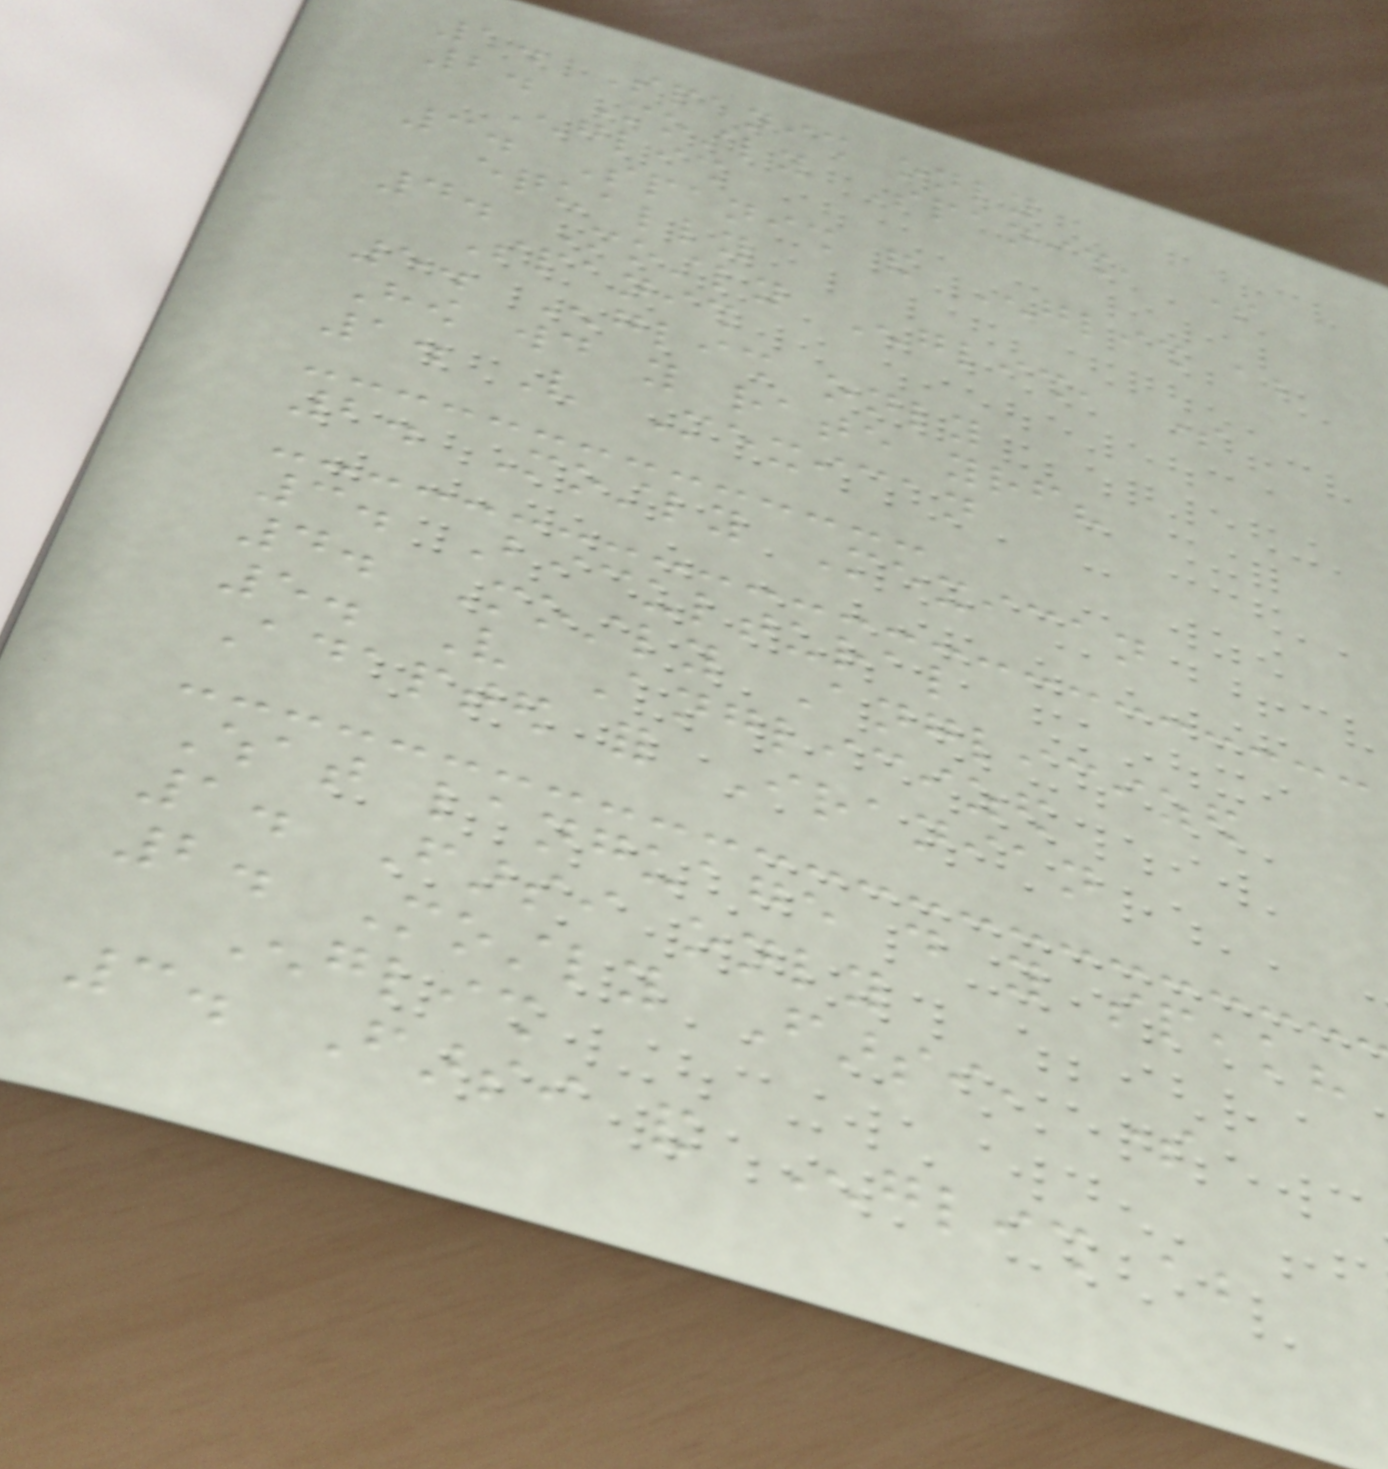1. Spanish only
2. Mostly Spanish, some
English
3. Spanish and English about
equally
4. Mostly English, some
Spanish
5. English only
How would you rate yourself?
1. Very Mexican
2. Mostly Mexican
3. Bicultural
4. Mostly Anglicized
5. Very Anglicized
Adapted for Iranian
What language do you speak?
1. Farsi only
2. Mostly Farsi, some
English
3. Farsi and English about
